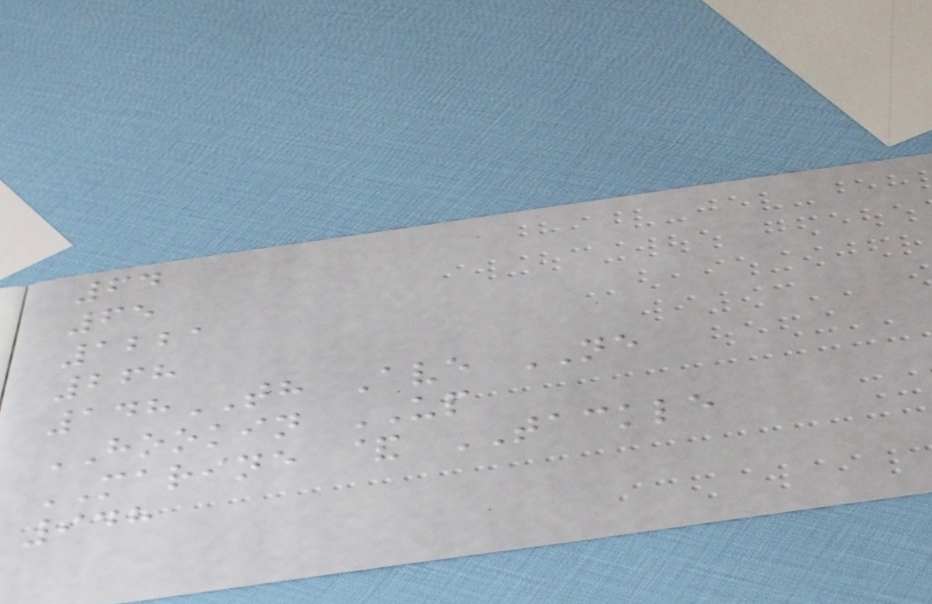64
65
1221
268
148TH Ave NE
HOOKIN UP
MARINE & TACKLE
948
